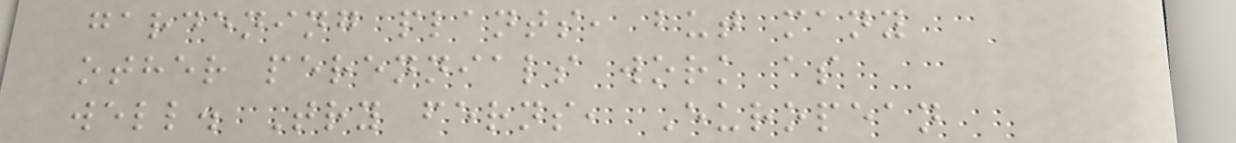gardening plants, but many
other perennials work as
well. Try ferns, European
